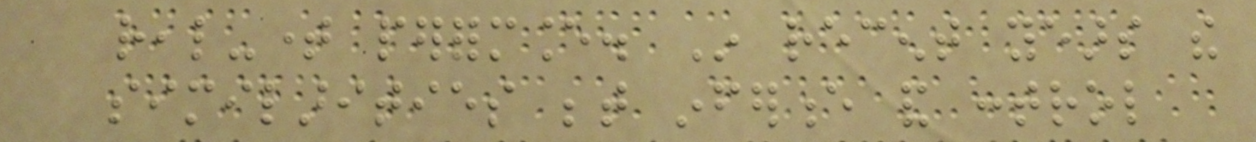real-time performance. In recent years the
similarities between inference and control
